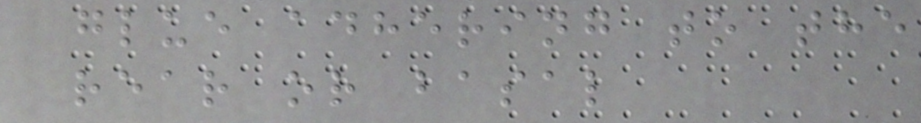glue adhering to the
rear or basal
